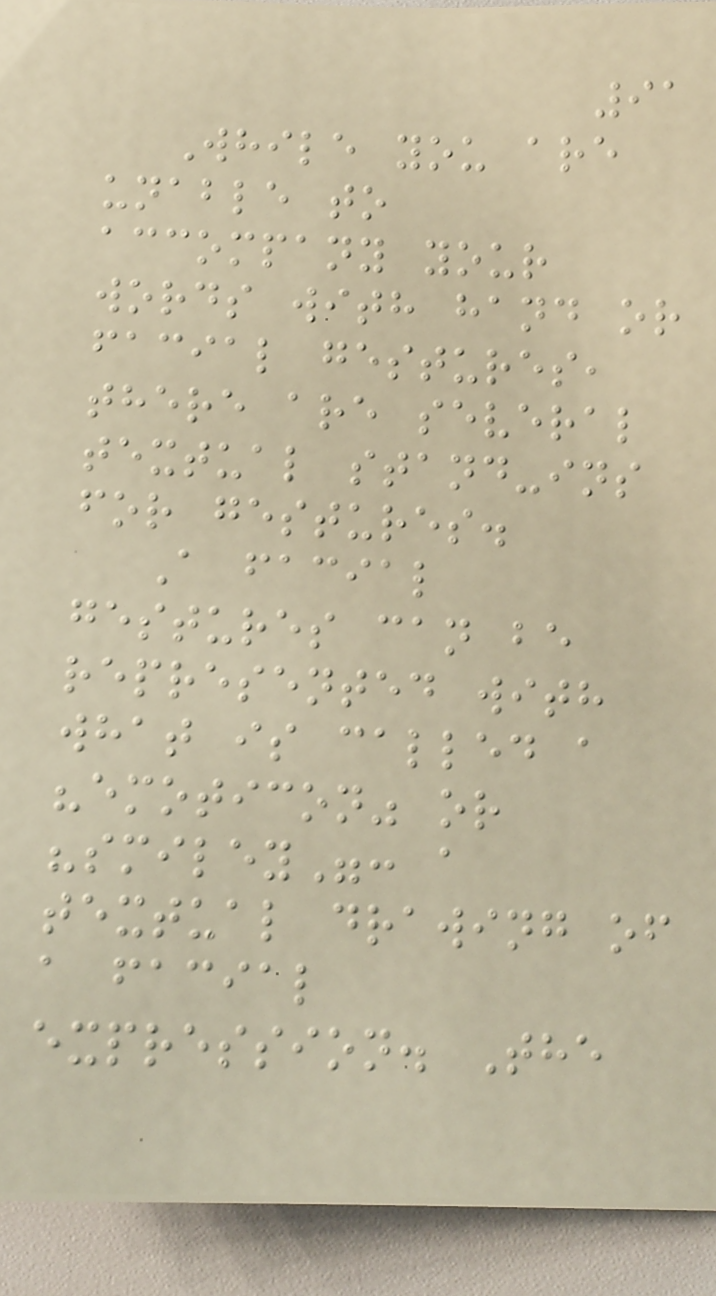91
While you are
unable to
accompany your
words with hand or
facial gestures,
there are several
textual stand-ins
for gestures.
A facial
gestures can be
represented with
what is called a
"emoticon" or
"smiley": a
textual drawing of
a facial
expression. The
